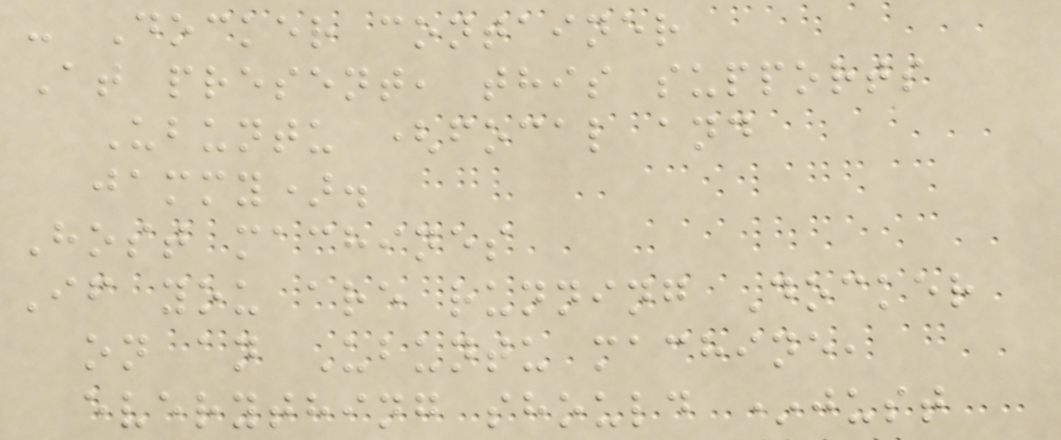- Docker container
At present, this supports
Ubuntu (focal and
jammy).
Host machines
If you are running Docker
on an Ubuntu machine,
everything should *just
